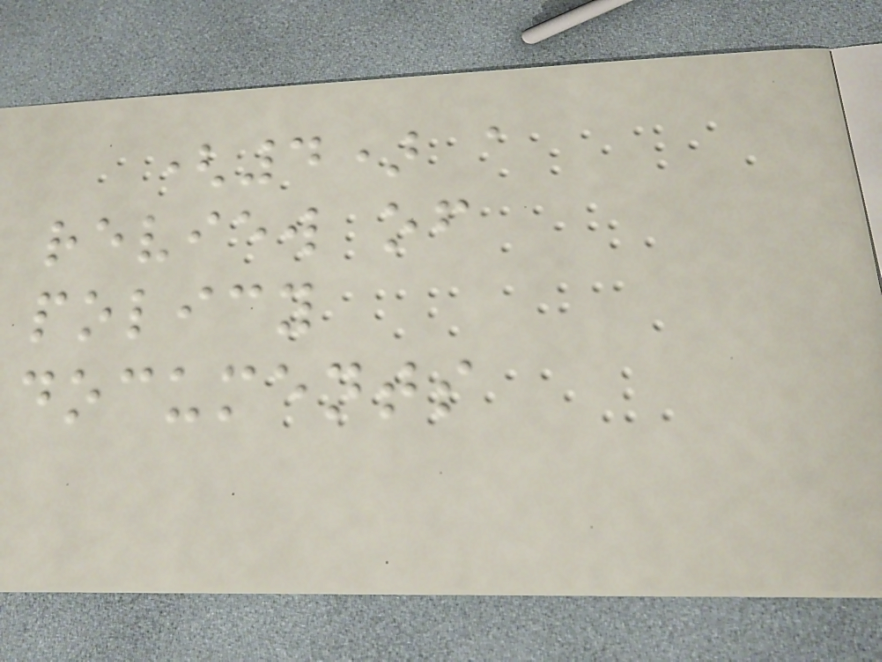(4) a
review of
policy
documents
